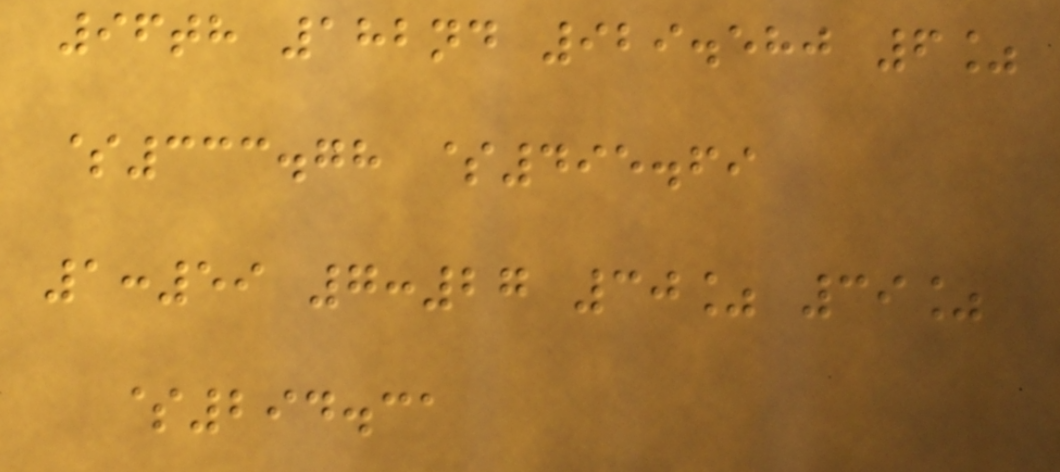96th 182nd 929.580 6%
$333.78 $495.69
1:59 7:27 30% 39%
$294.31
